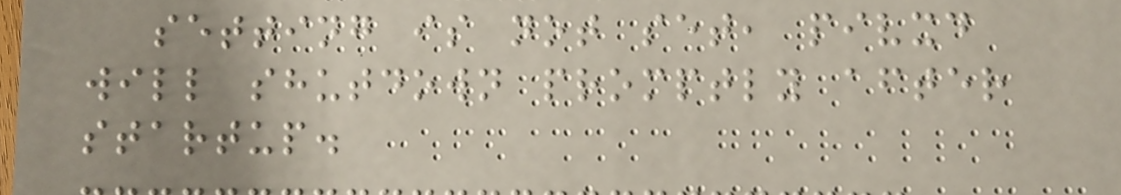setting is not set, pivxd
will shutdown promptly after
startup.
